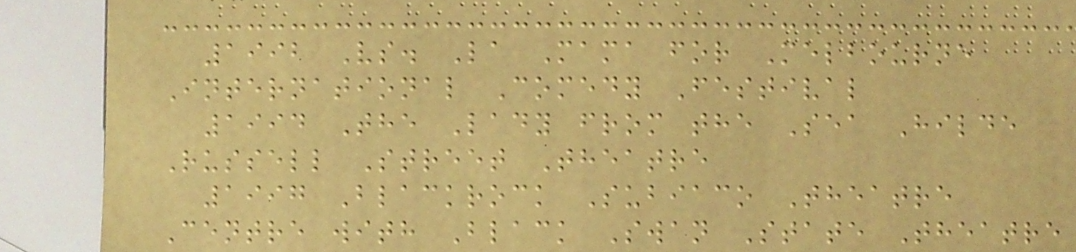1992 Vs. La Mama for Melbourne
International Comedy Festival
1994 The Lady from the Sea Hilde
Russell Street Theatre
1997 Blackrock Subiaco Theatre
Centre with Black Swan State Theatre
